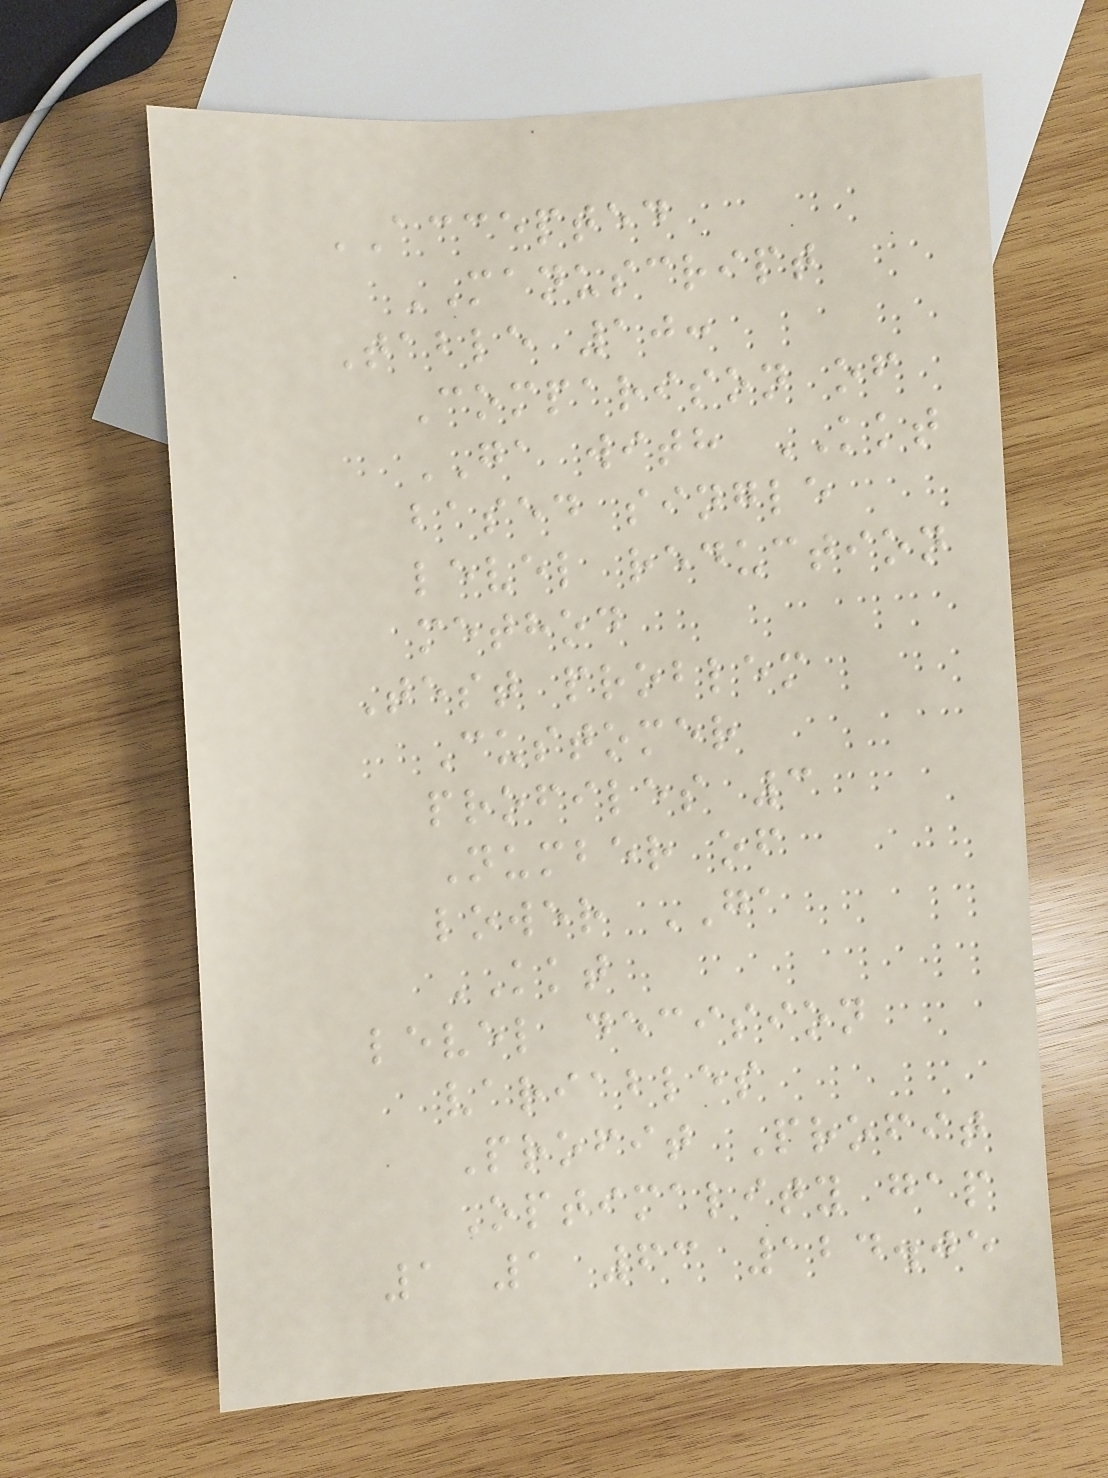ACCEPTED
MANUSCRIPT
Table 10:
Comparison of
GA with KKT
based single
level reduction
method
Test problem
Customer
profiles 3
Number of
lower GA
KKT
level decision
variables
Profit Profit
Optimality gap
1 1 63 124.05
